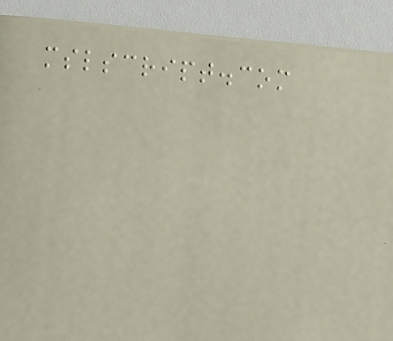mslscript.com
